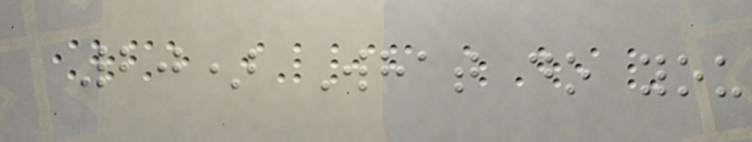20) What do you
